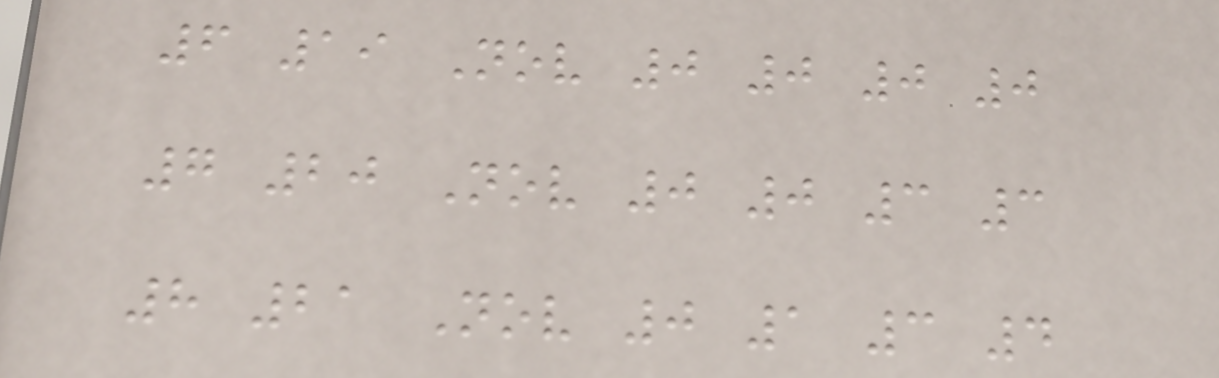6 19 Nov 0 0 0 0
7 20 Nov 0 0 3 3
8 21 Nov 0 1 3 4
